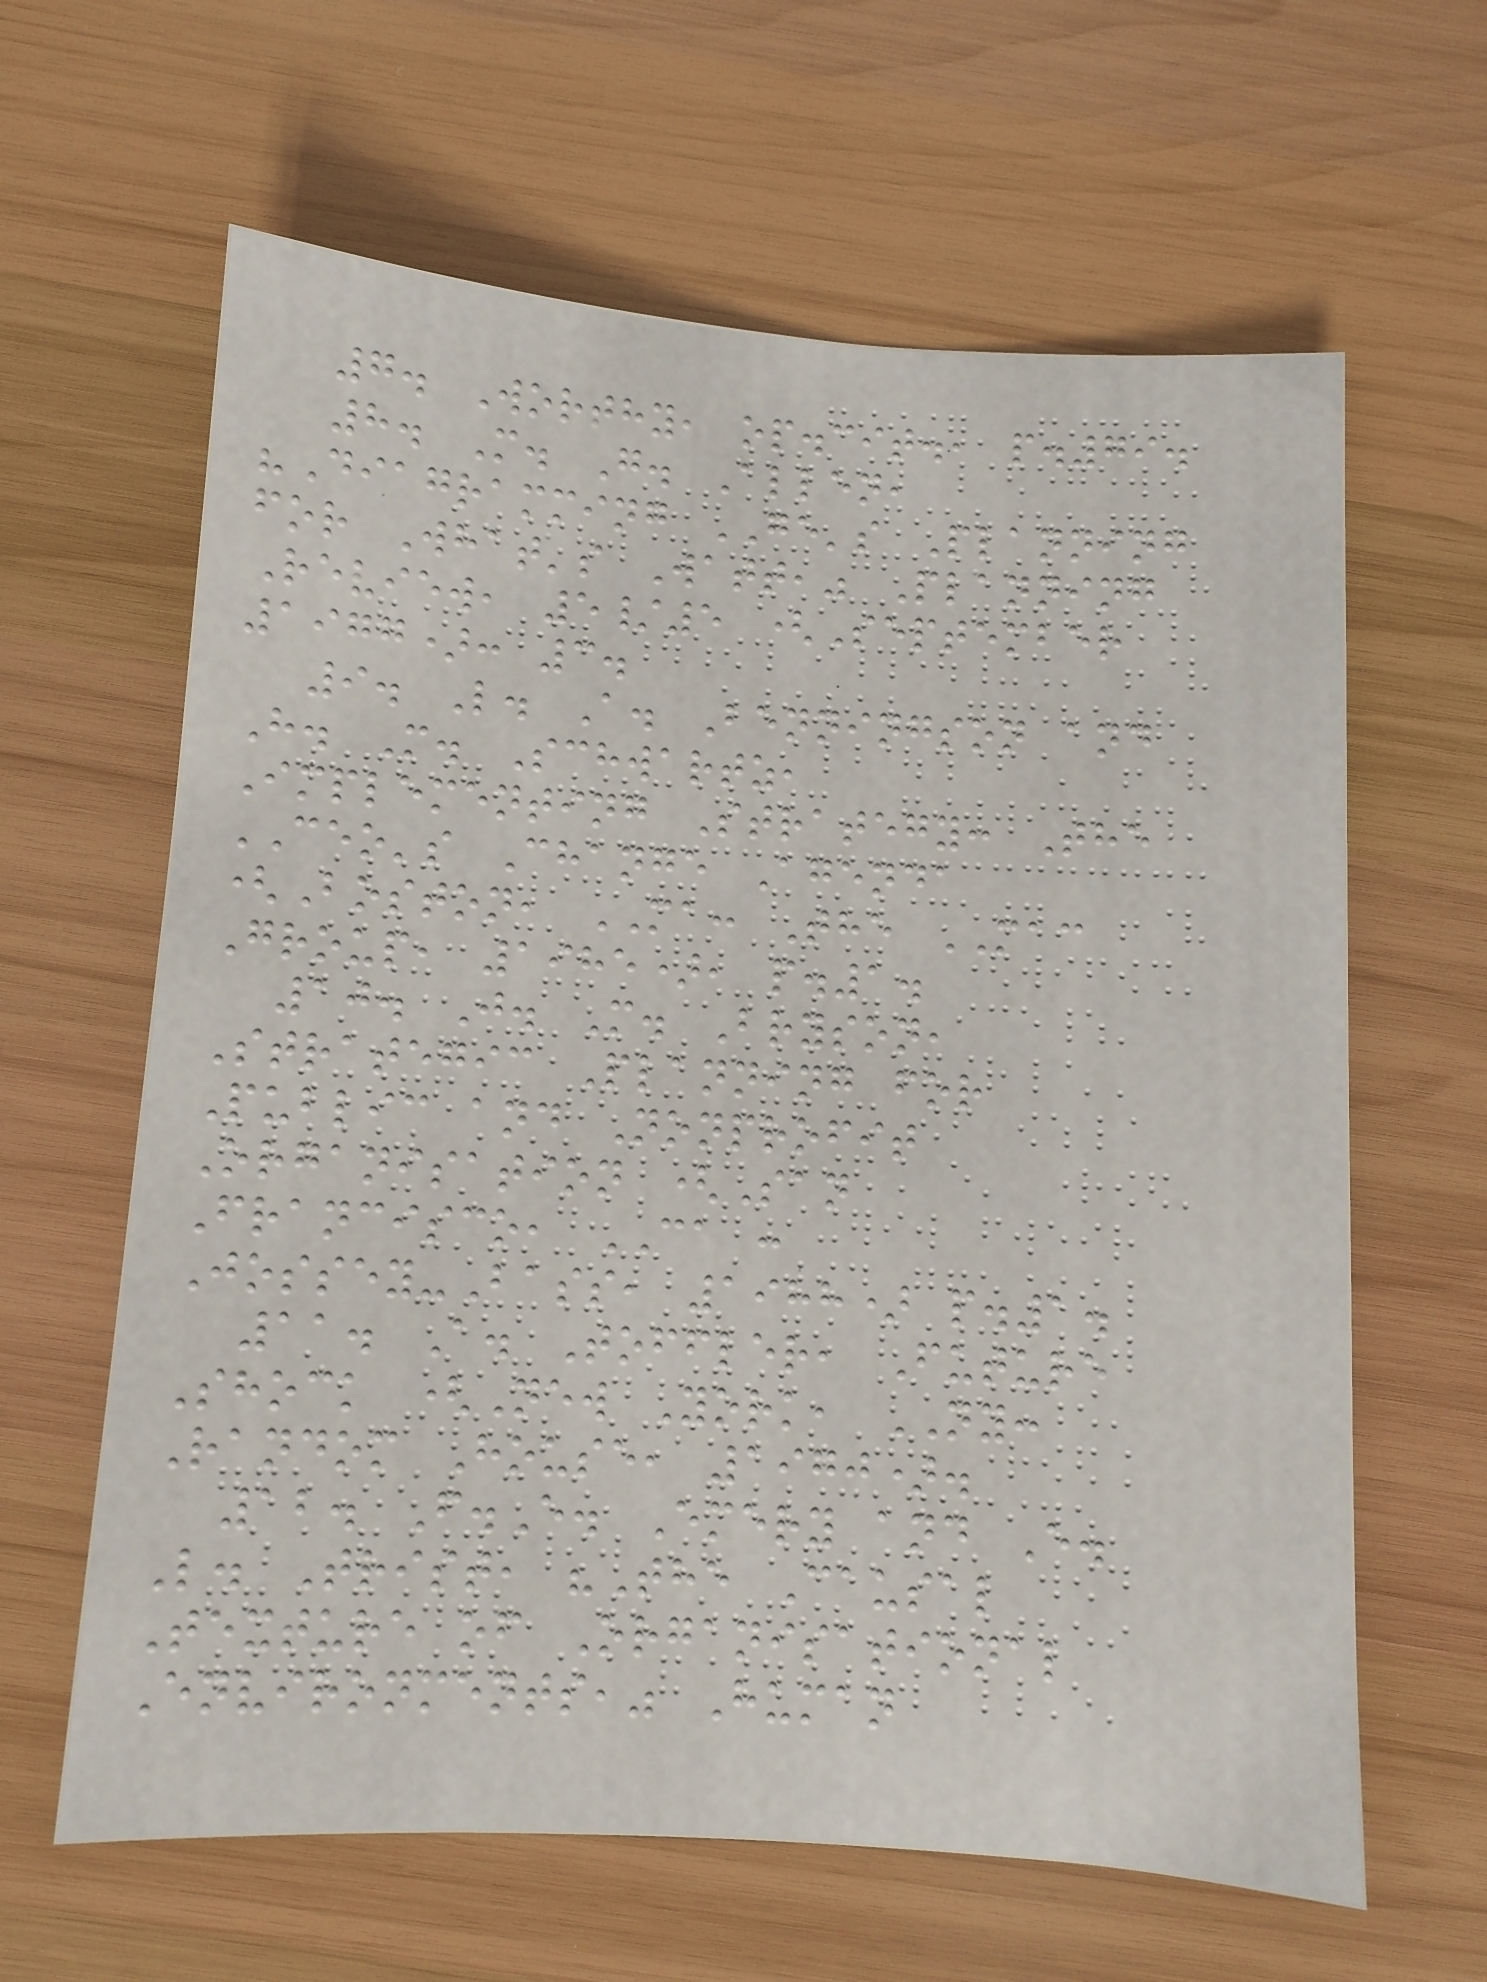7. Worthy, op.cit., p.79.
8. M. G. Allen,
"Diagramming GE's Planning
for What's Watt," Planning
Review, 5/5 (September
1977): 3.
9. L. A. Benningson and
H. M. Schwartz,
Implementing Strategy: The
CEO's Change Agenda
(Boston, MA: The MAC
Group, 1985), p.1.
10. J. M. Bryson,
Strategic Planning for
Public and Nonprofit
Organisation (San
Francisco, CA :
Jossey-Bass, 1988) p.1.
11. A. Toffler, Future
Shock (New York, NY:
Random House, 1970).
12. F.E. Emery and E.
L. Trist, "The Causal
Texture of Organisational
Environments," Human
